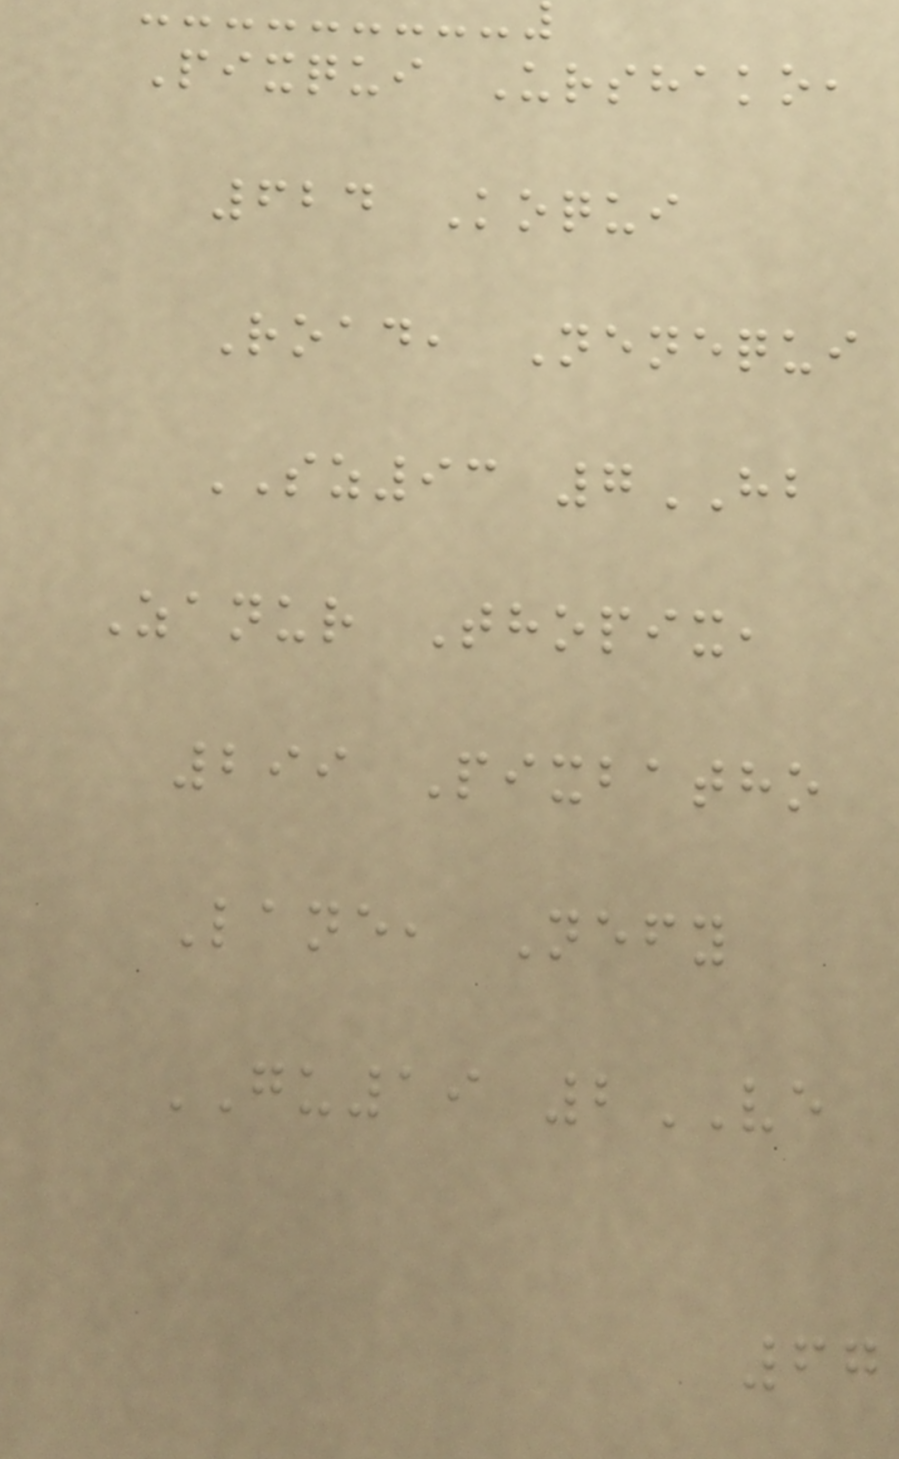Pixqui Urshako,
624 Koqui
Road, Nenequi
SZ93 7HB
Zanur Thopix,
299 Pixbatho
Lane, Nefy
GU19 2VE
67
